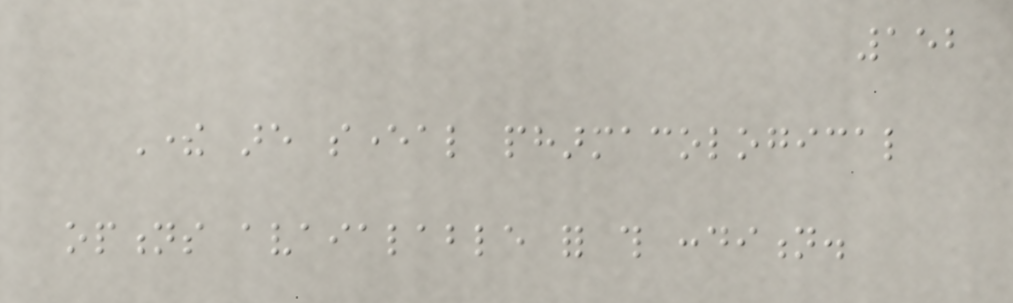152
There are several pharmacological
options avaialable for this condition.
